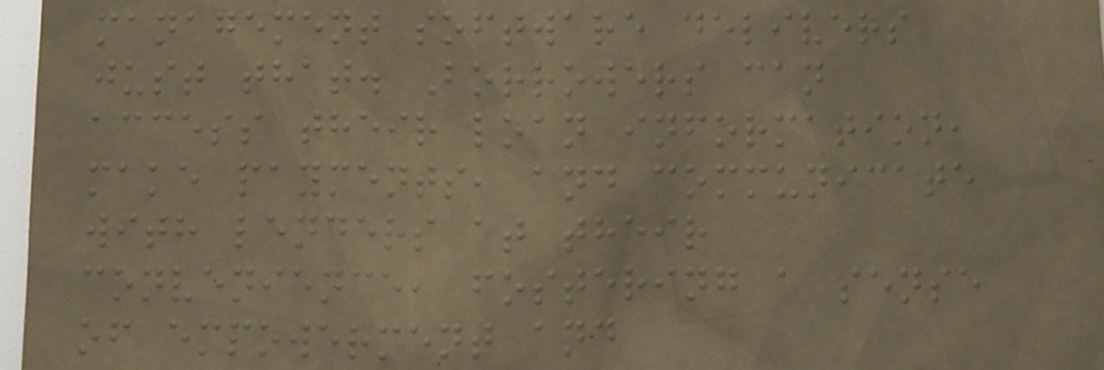management software delivers
just that. Borrowers can
access their loan information,
make payments, and communicate
with lenders at their
convenience, fostering a sense
of empowerment and
